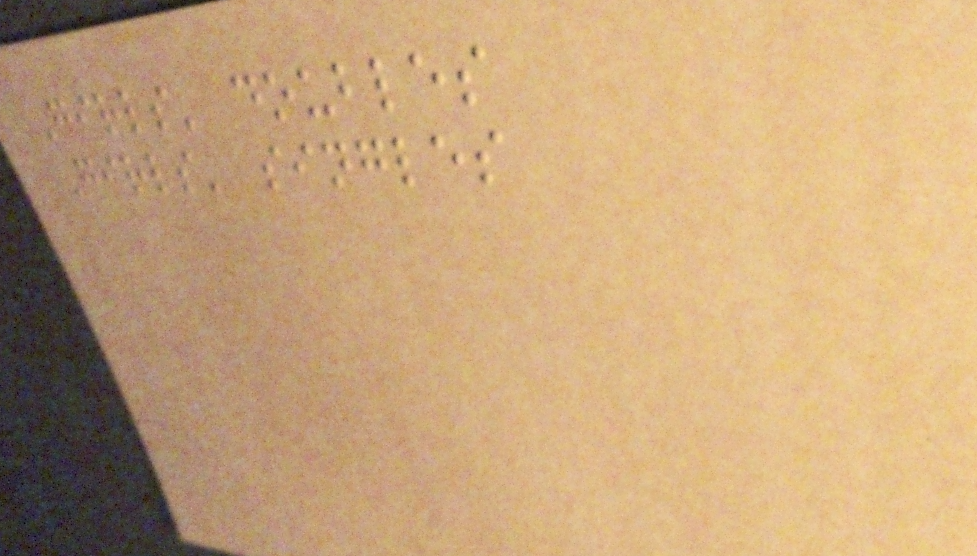Girls' doubles
Girls' singles
